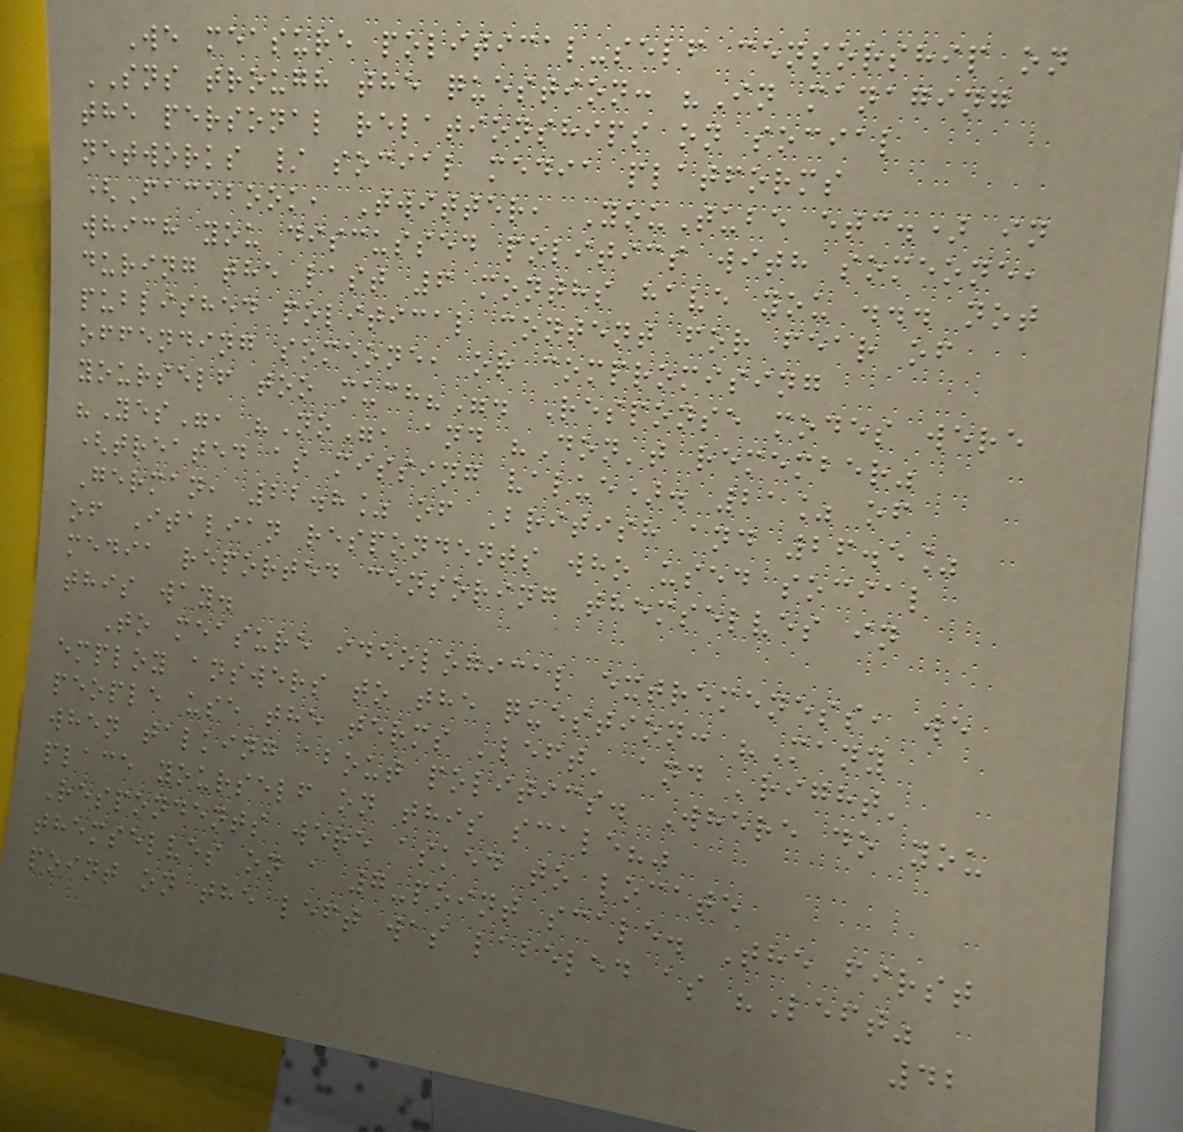We measure political-self censorship on
SNS trough the question: "In managing
the personal relationships on social
networks / social media platforms
(Facebook, Twitter, YouTube etc.) in
which you discussed politics with someone,
during the last 6 months have you ... not
published political content for fear of
offending someone, or compromising
yourself too much?". Response modes were
"Yes", "No", and "Don't remember"
(treated as missing value). 21% of
German, 22.8% of British and 26.5%
of Italian respondents who used social
media reported censoring themselves in
this way.
To measure ideological extremeness, we
employ answers to the question: "Many
people use the terms 'left' and 'right'
when talking about politics. Where do you
place yourself on this scale?"
Respondents were asked to locate
themselves on a 7-point scale. The first
point on the left was labeled as "Left"
42
